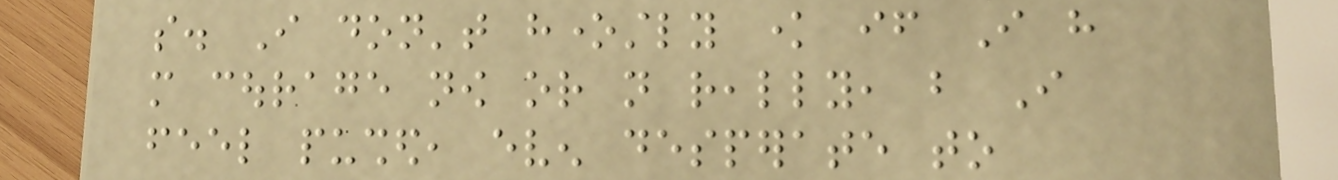so. I don't honestly know if I have
more courage now or not really, but I
feel pushed, even desperate to
